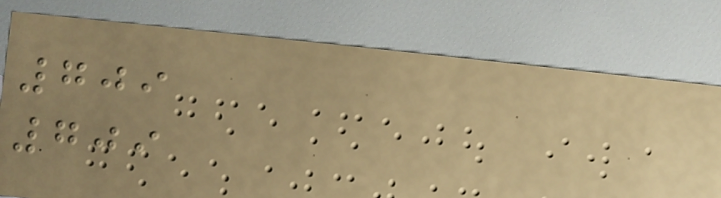709
709
